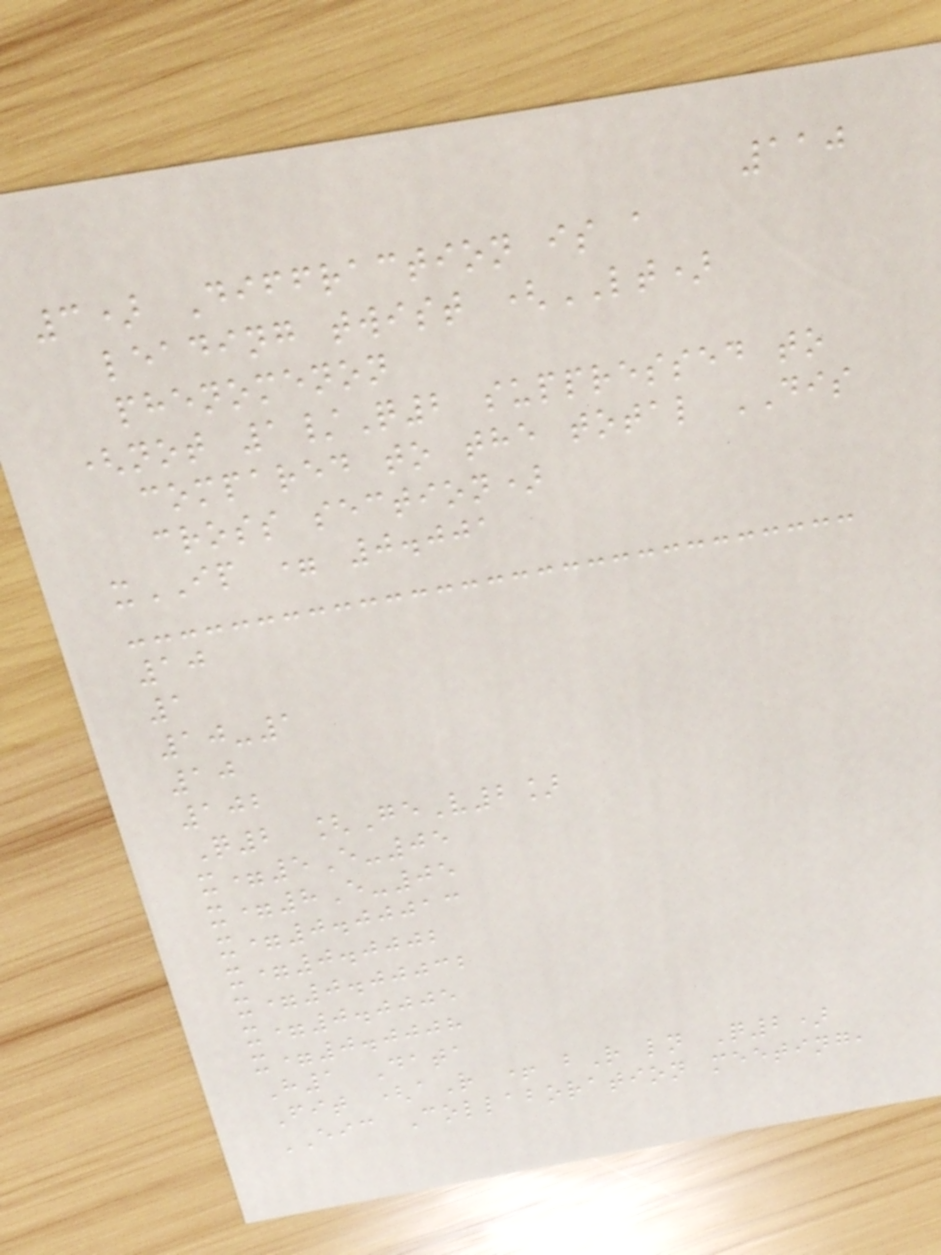110
3) Diffraction is a
leading twist (LT)
phenomenon
(not 1/Q2 suppressed to
compared to the total DIS
cross section)
xIP = 0.001
10
1
10-1
10
102
Q2 [GeV2]
x=5E-05
x=8E-05
x=0.00013
x=0.0002
x=0.00032
x=0.0005
x=0.0008
H1 Data
Fit (aR + bR ln Q2)
EIC Collaboration meeting,
